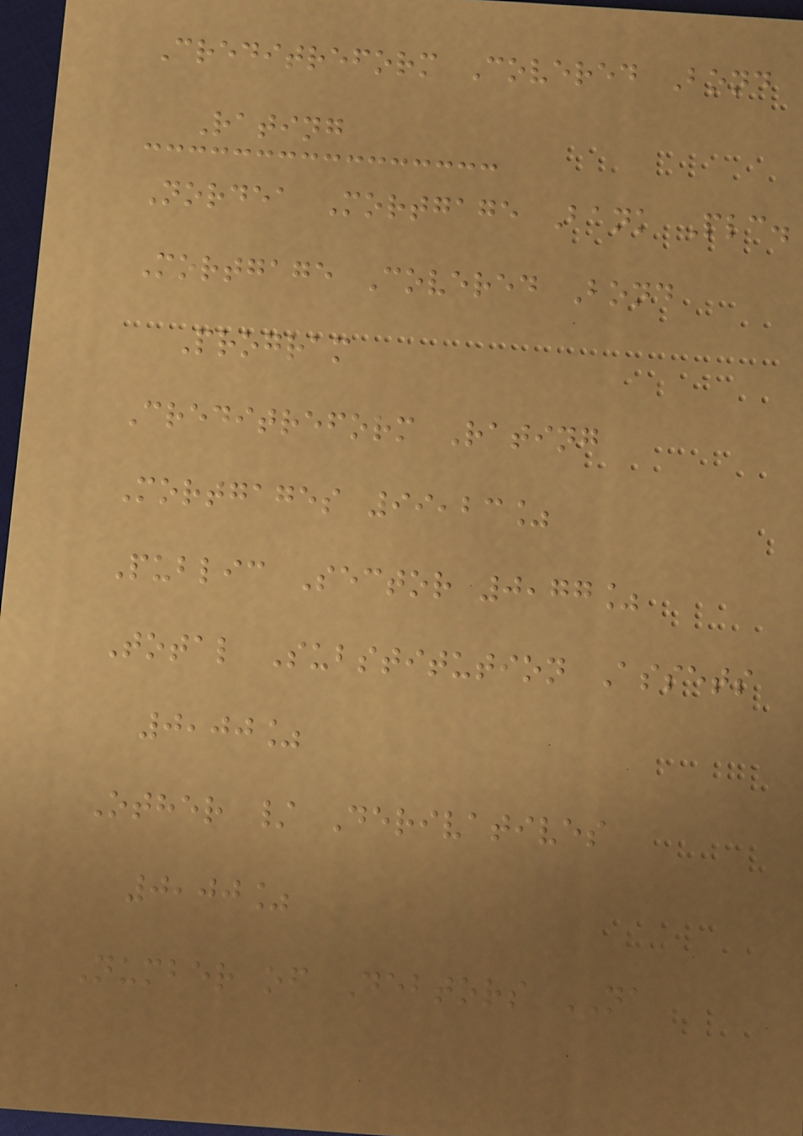Creditreform Covered Bond
Rating
Nordea Mortgage Bank Plc.
Mortgage Covered Bond
Program
Creditreform Rating
Mortgages 99,23%
Public Sector 0,77%
Total Substitution Assets
0,00%
Other / Derivatives
0,00%
Number of Debtors NA
